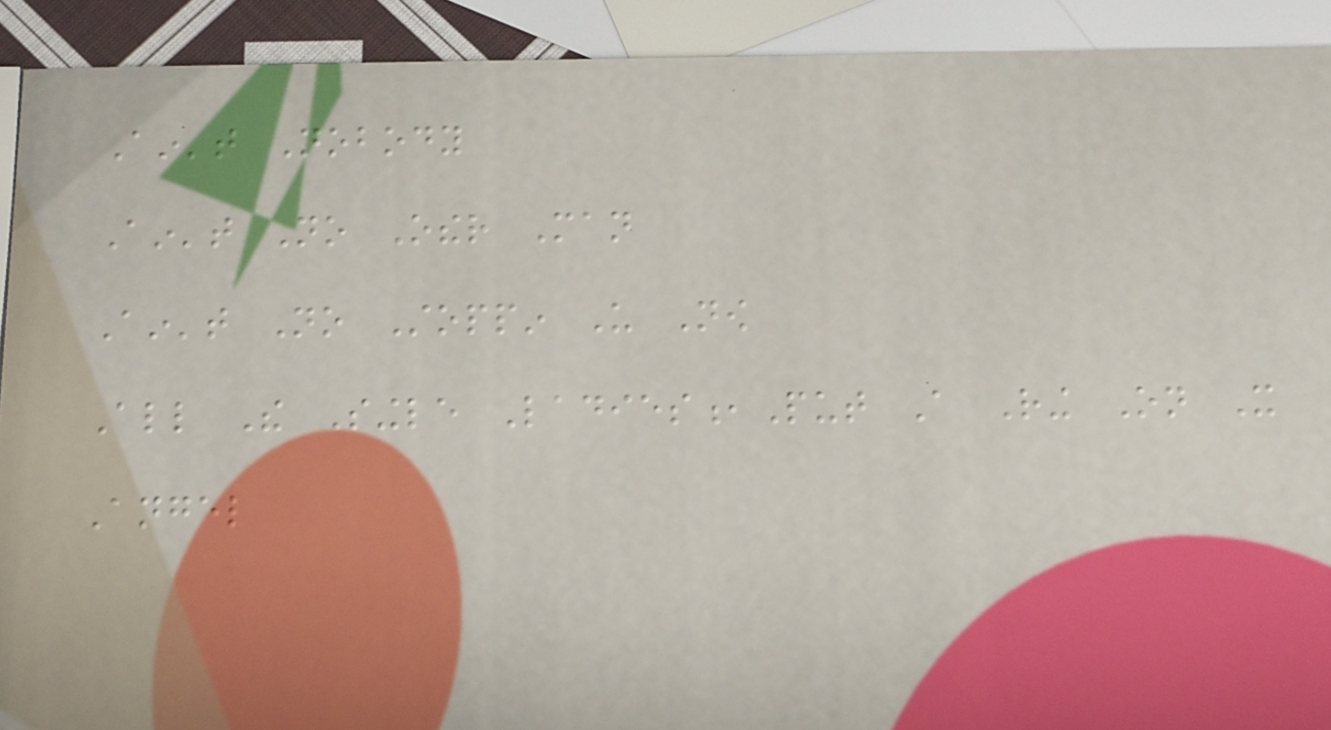Ain't Nobody
Ain't No Other Man
Ain't No Stoppin Us Now
All The Single Ladies,Put A Ring On It
Angel
